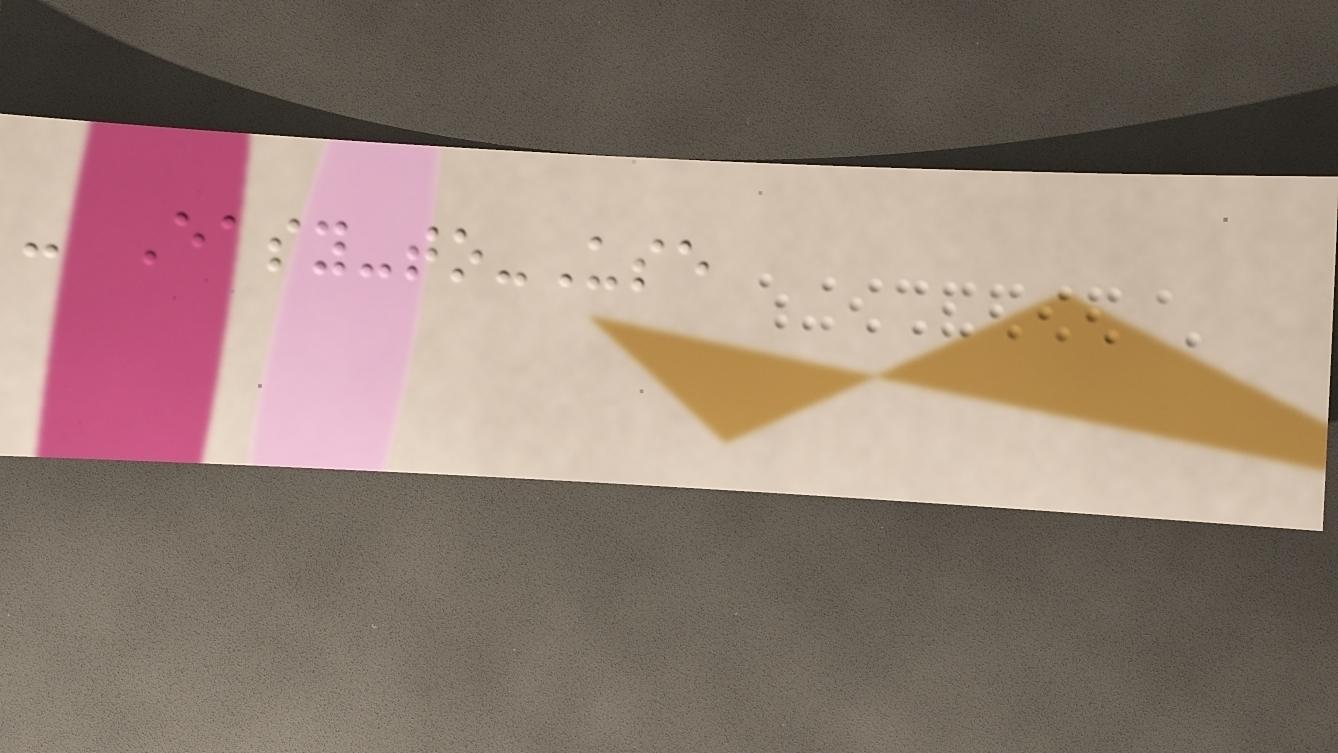- Easy-to-Use
